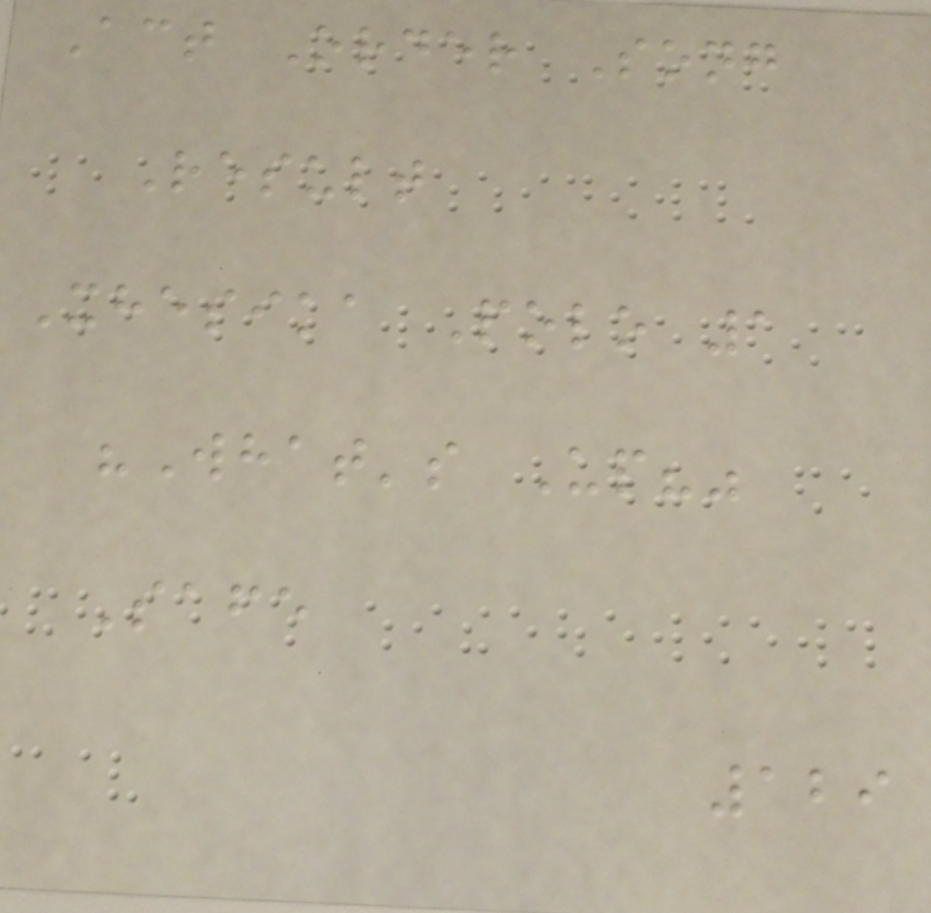Act Order Song
Result
Xhesika Polo 1
"What's Up?"
Safe
129
